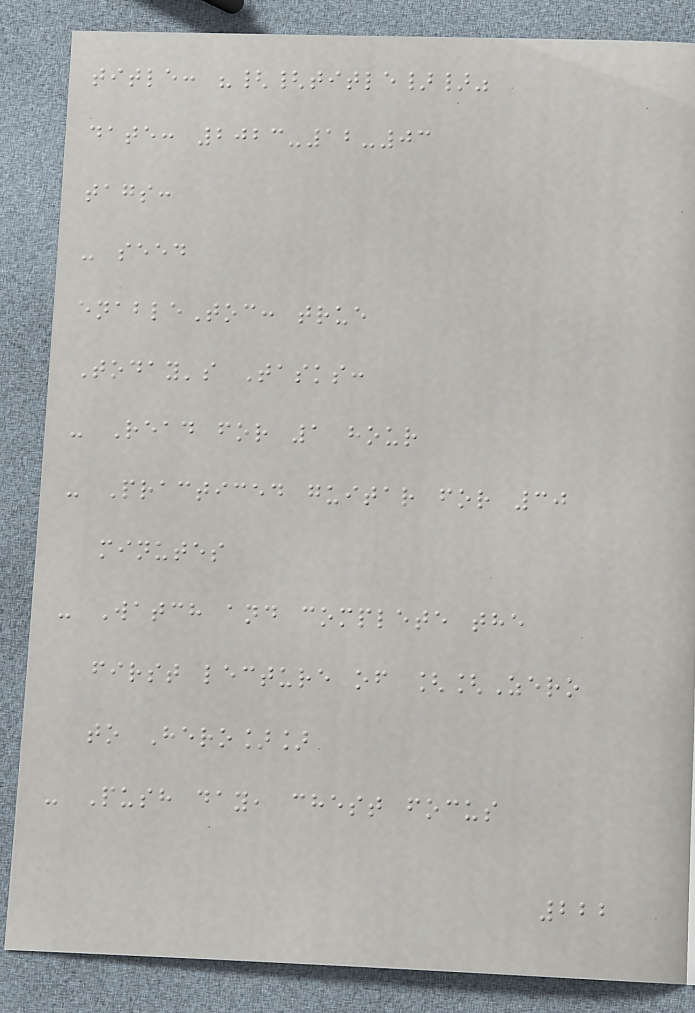title: "{{title}}"
date: 2023-12-03
tags:
- seed
enableToc: true
Today's Tasks:
- Read for 1 hour
- Practiced guitar for 30
minutes
- Watch and complete the
first lecture of [[Zero
to Hero]]
- Push day, chest focus
222
